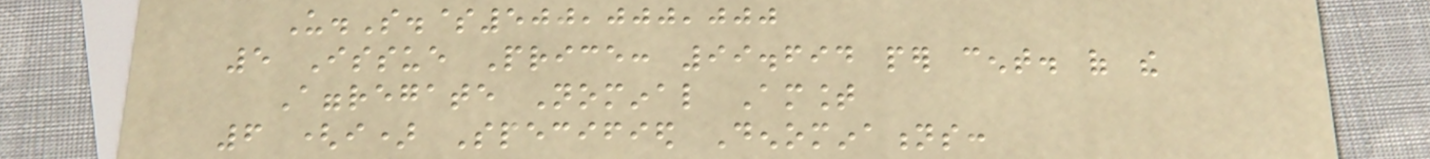U.S.$500,000,000
5 Issue Price: 99.694 per cent. of the
Aggregate Nominal Amount
6 (i) Specified Denominations:
